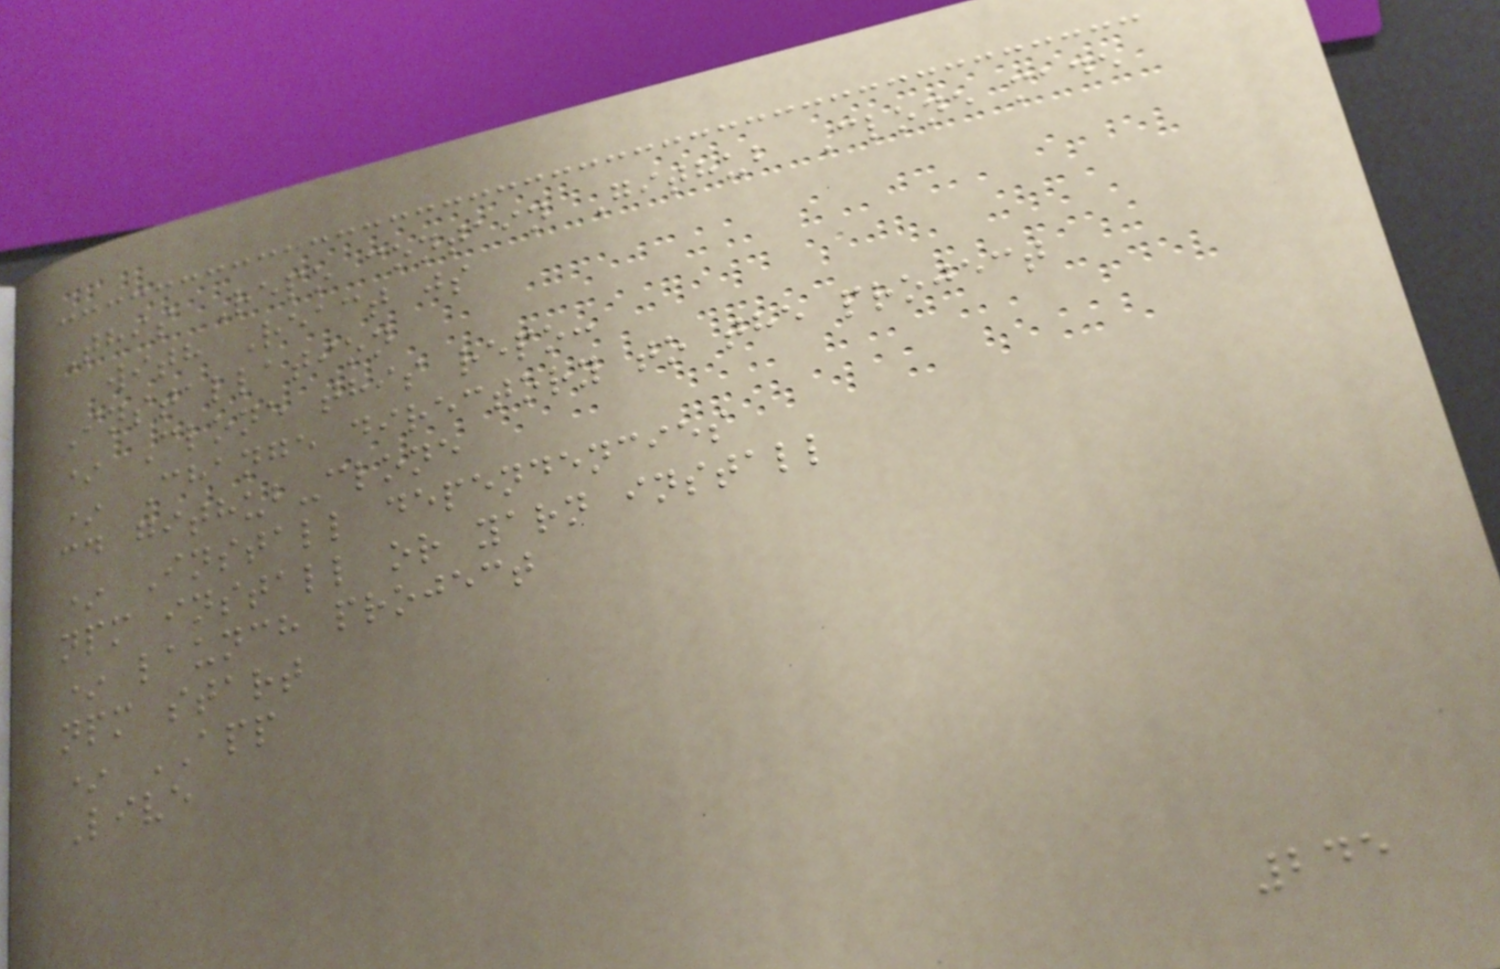This Repo contain Github Clone made
with React js
Installation
* Clone this repo:
* Change directory to the project
cd github-clone
* Install dependencies
npm install or yarn install
* launch project
npm start
* APP
Live
245
